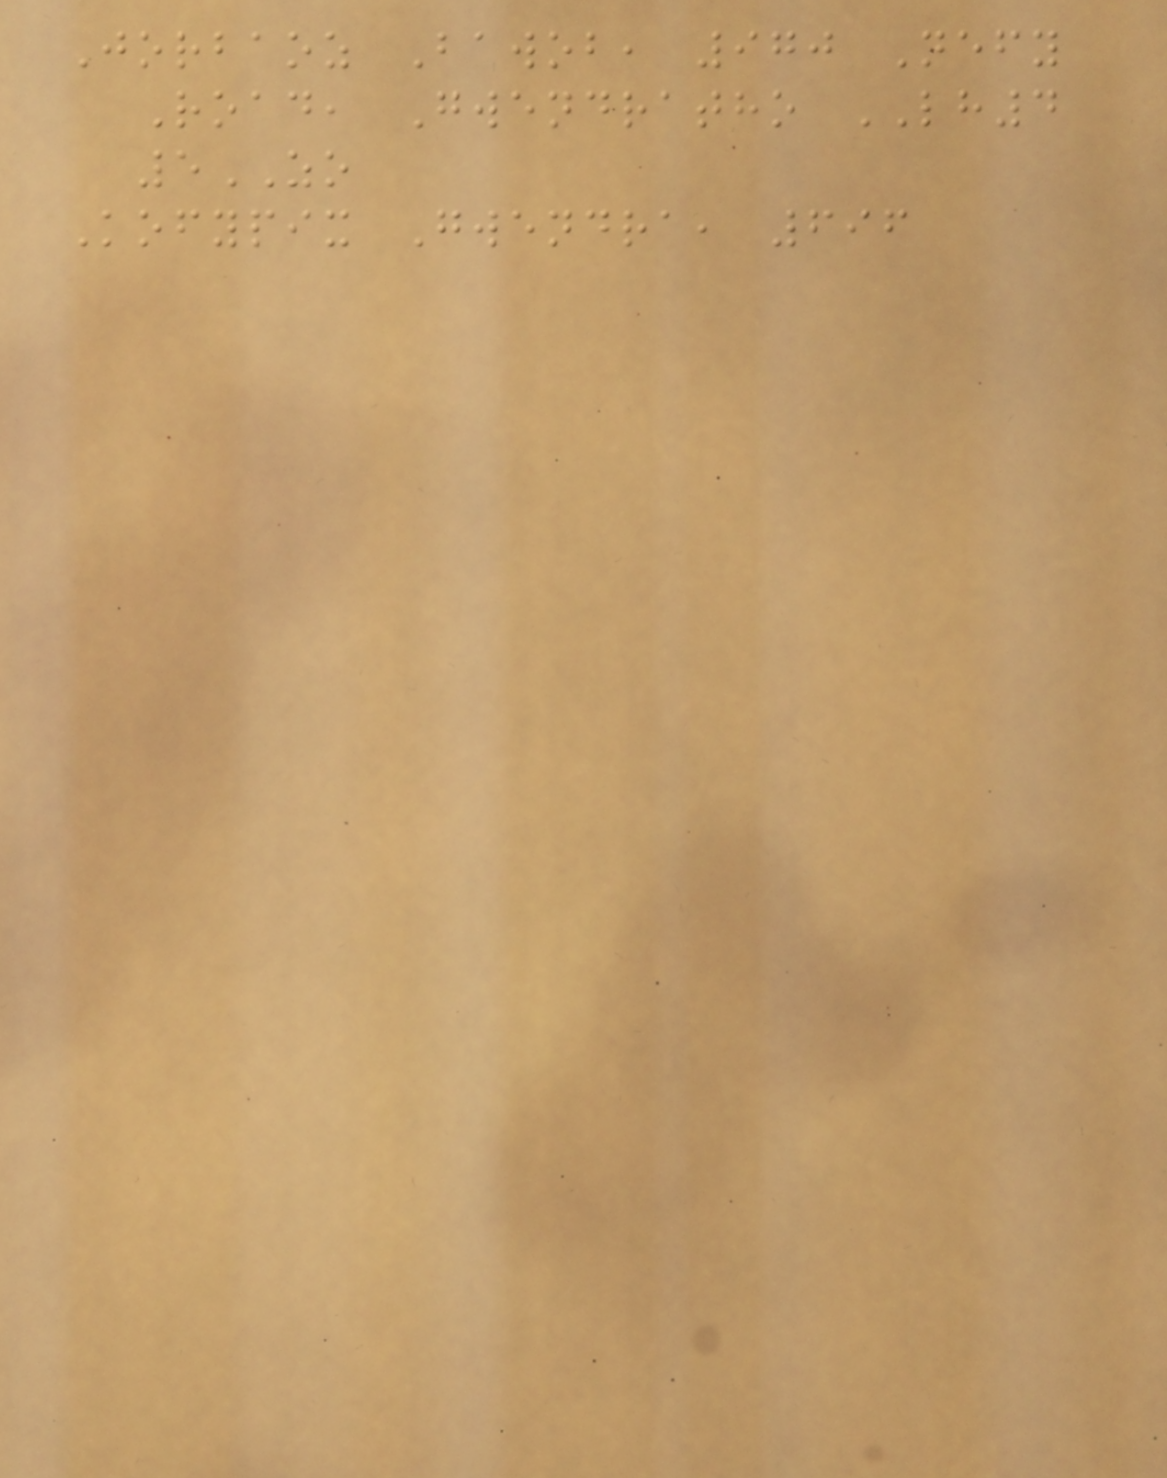Jorbaoz Bawob, 970 Nefy
Road, Gwendratho LH4
5ZO
Kofypix Gwendra, 696
